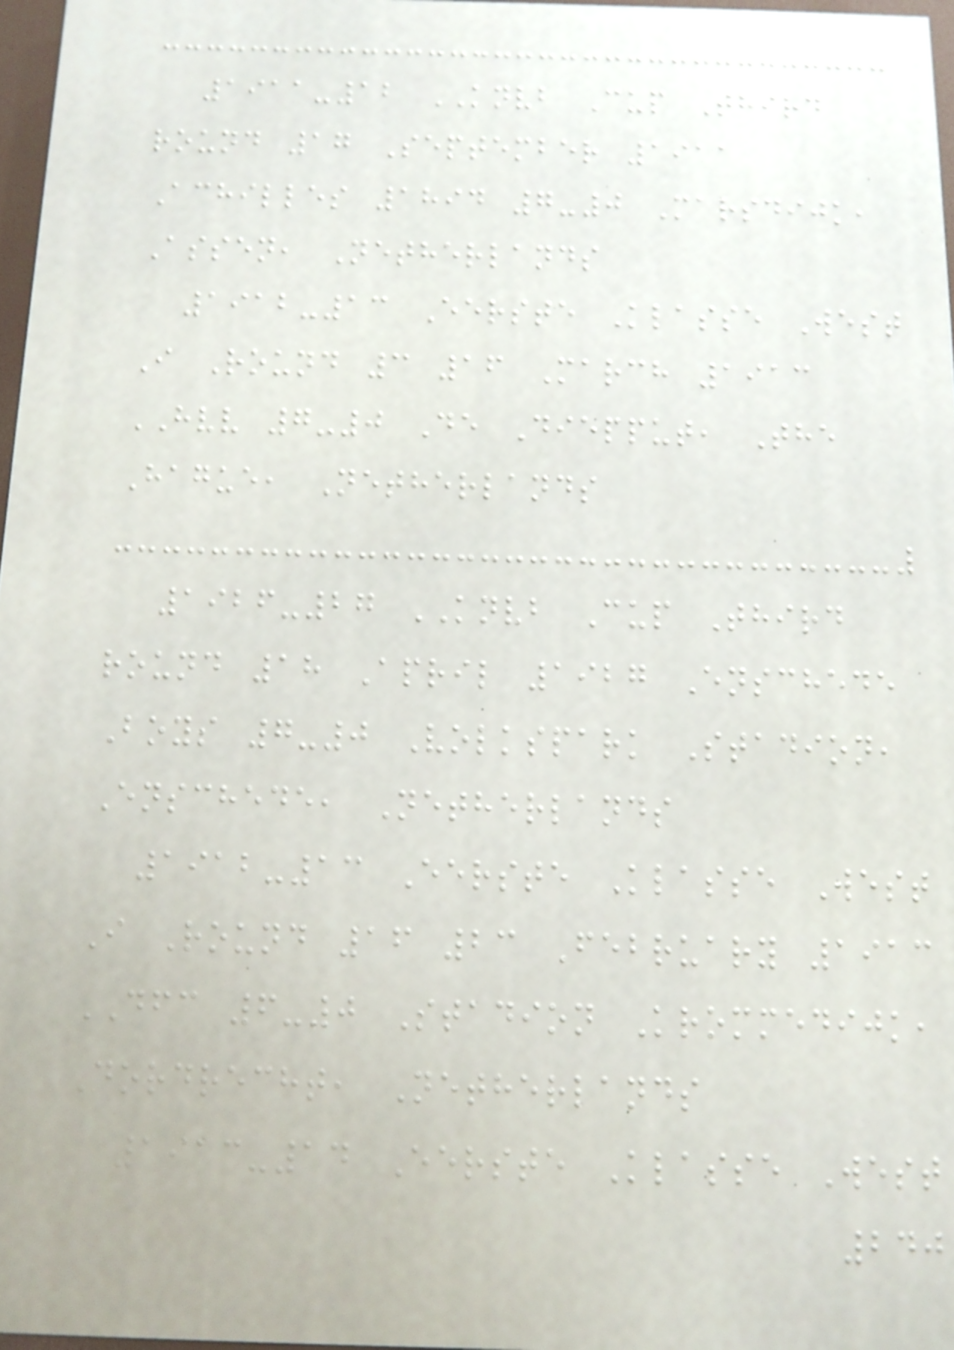1911-12 KNVB Cup Third
round 17 September 1911
Achilles 1894 7-0 Marsdijk,
Assen, Netherlands
1912-13 Eerste Klasse West
I Round 3 16 March 1913
HVV 7-0 De Diepput, The
Hague, Netherlands
1926-27 KNVB Cup Third
round 18 April 1927 Enschede
Boys 7-0 Volkspark Stadion,
Enschede, Netherlands
1912-13 Eerste Klasse West
I Round 16 23 February 1913
DFC 6-0 Stadion Krommedijk,
Dordrecht, Netherlands
1913-14 Eerste Klasse West
240
